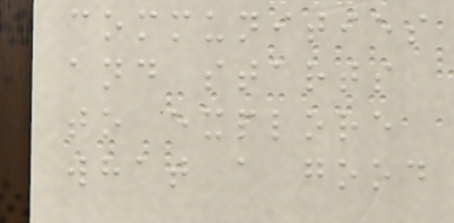communities
and starts
to explore
what a good
